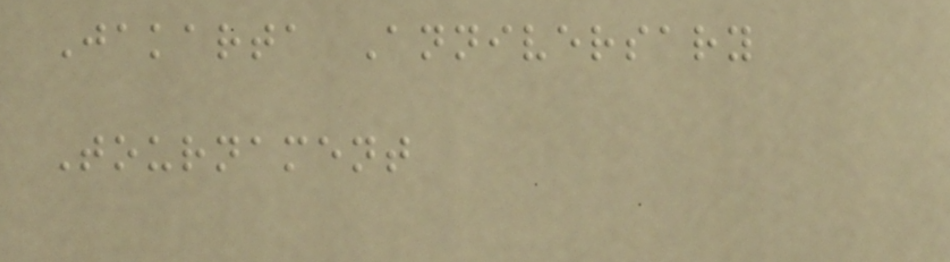Jakarta Anniversary
Tournament
